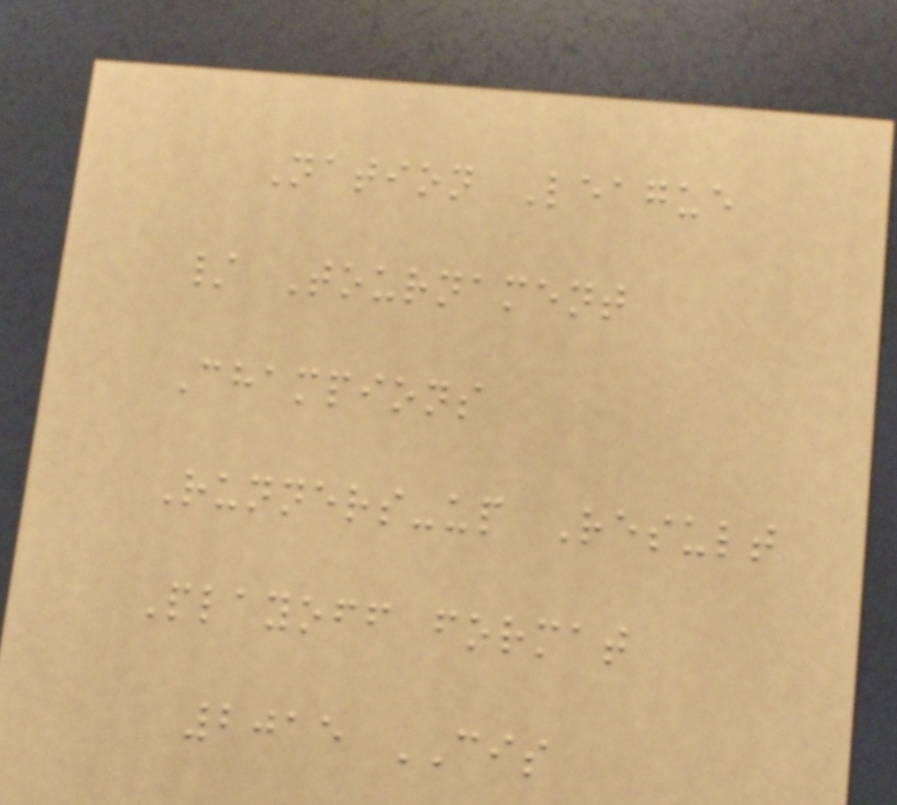Nation League
/ Tournament
Champions
Runners-up Result
Playoff format
2015 CIS
